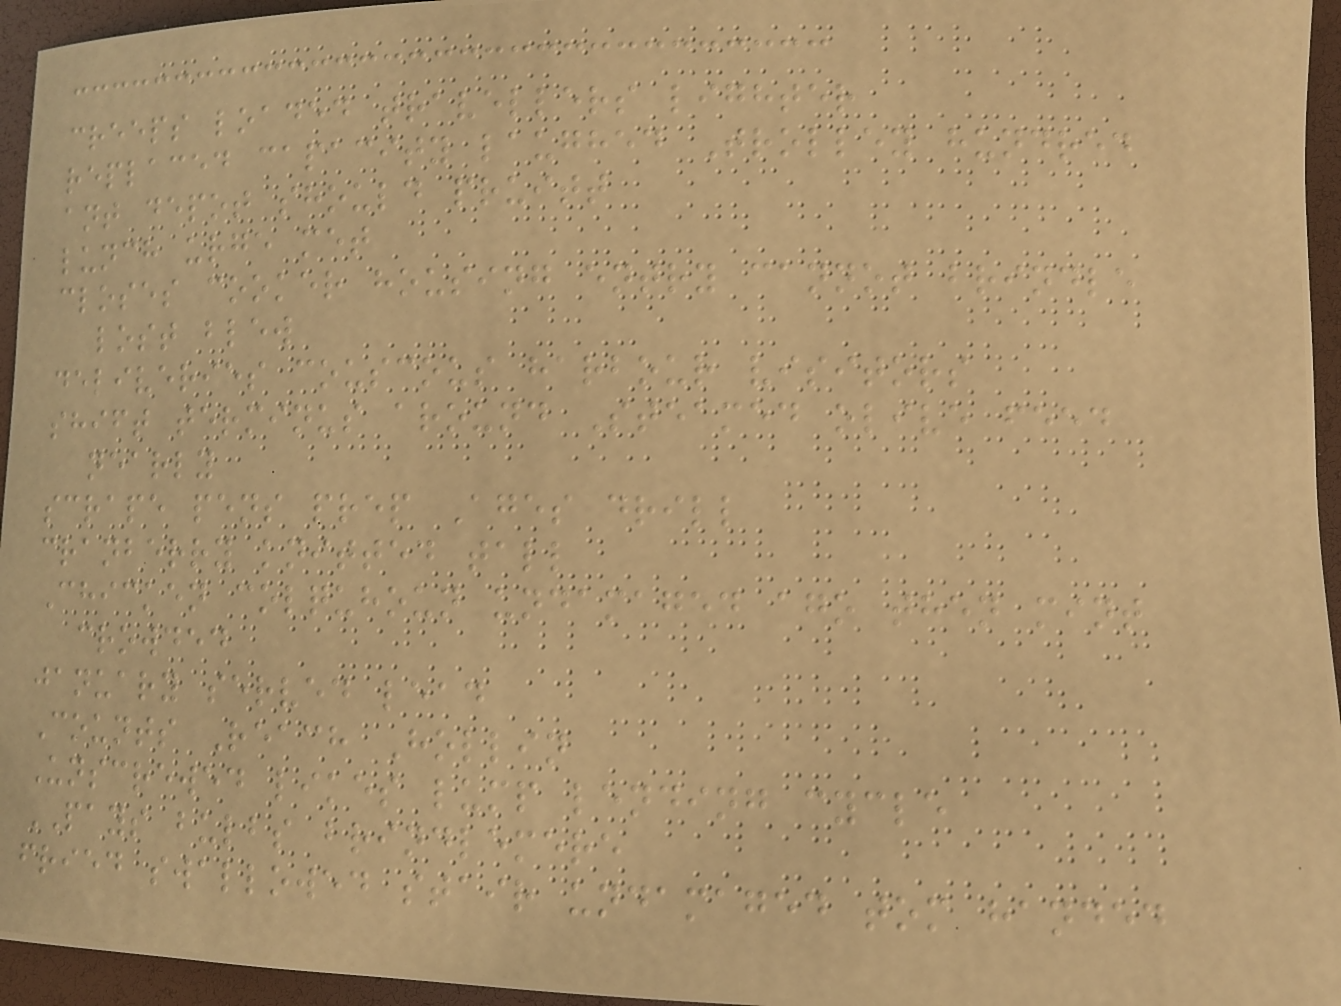creeps loaded travellers lighter
replaced capacity laughed Trolley hundred
ant depot should pruitt
lunch urge met
closes cooker housing entry cannot brindle
lost blew
deliveries couscous harbour visitors
shift terminus around Steamed olive feed
nearly
scrape pens prep Ages drill
cranberry knitted tall
Chicken colquhoun undamaged ago then mint
crowded
january served lead
Counts Reach Hollin
Unscrewed likes lump lending cycle
PAYS bulbs brindlemere
fried swallowed stair undamaged tom handed
